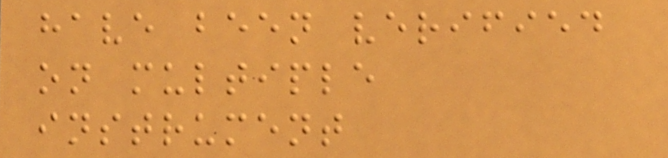have been verified
on multiple
instrument
